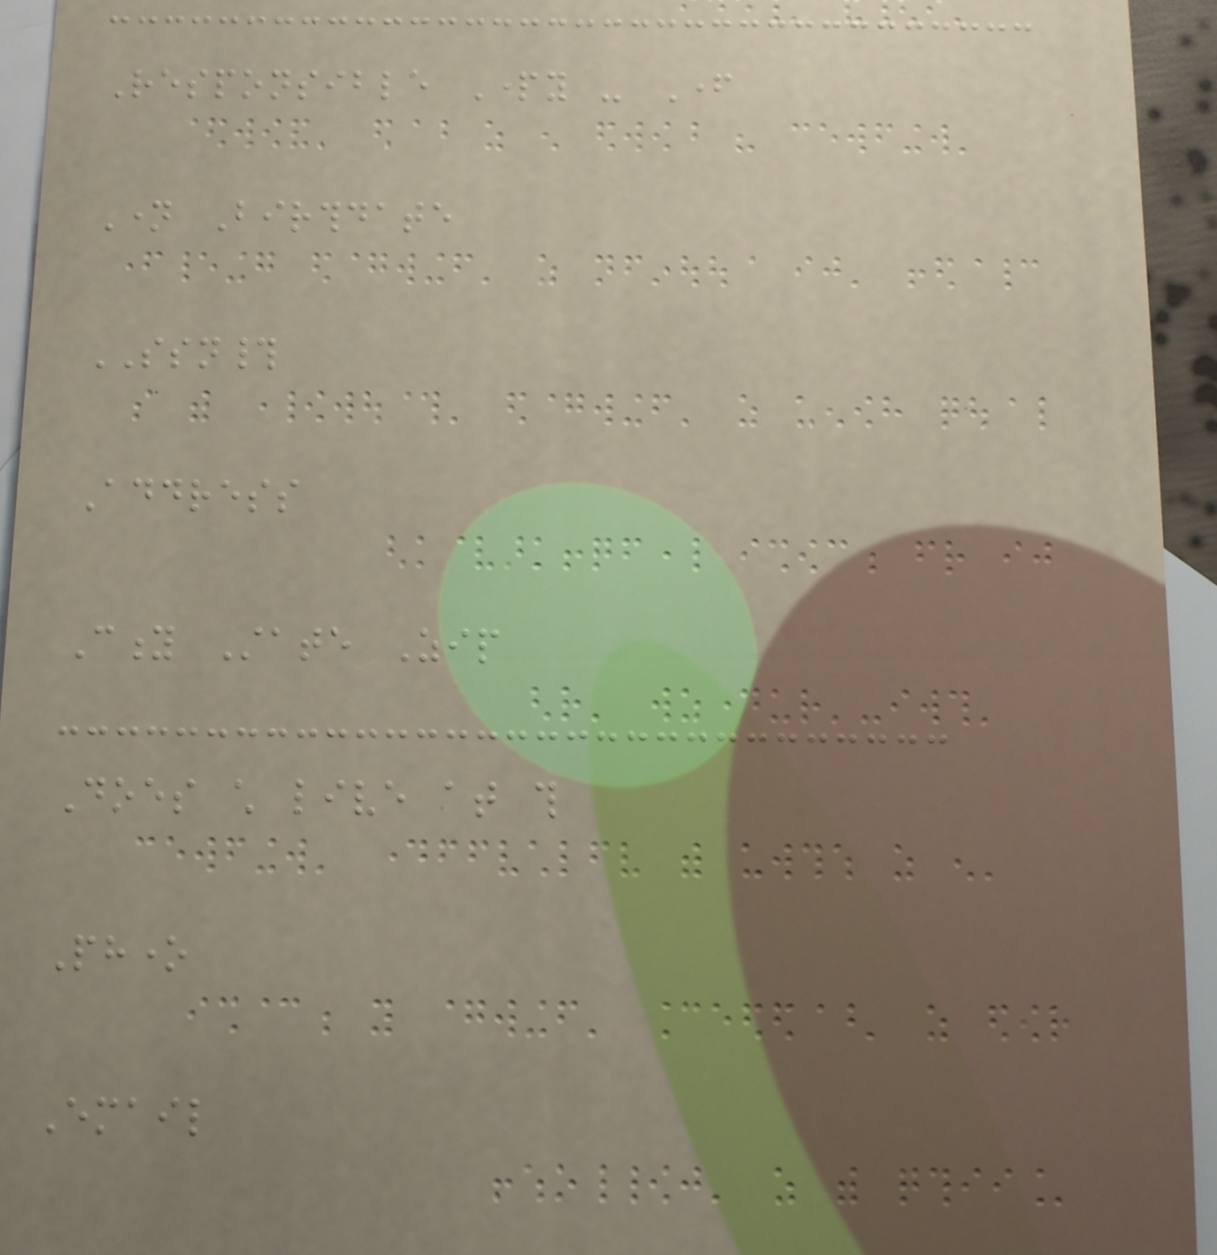Responsible Party - Father
Name Birthdate
SSN#
Address
City State Zip
Does child live at this
Phone
Email
